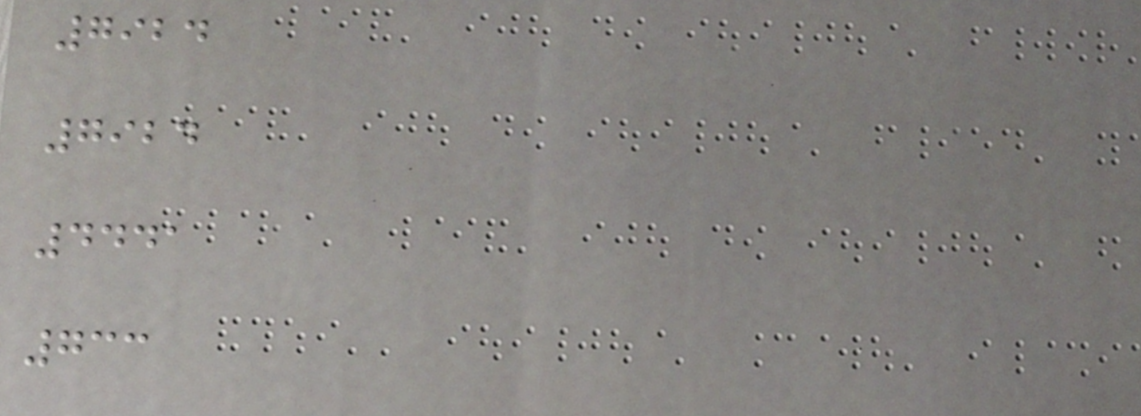7924
7924
4441
733
